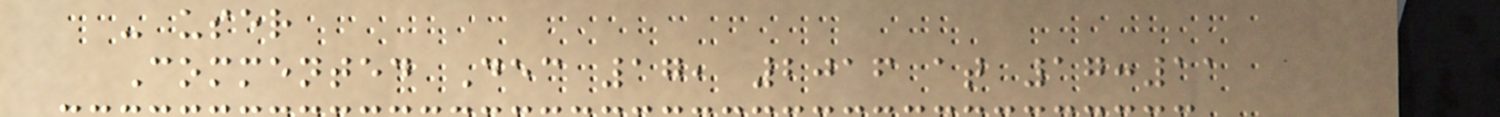- user
Commented Dec 17, 2016 at 17:11
